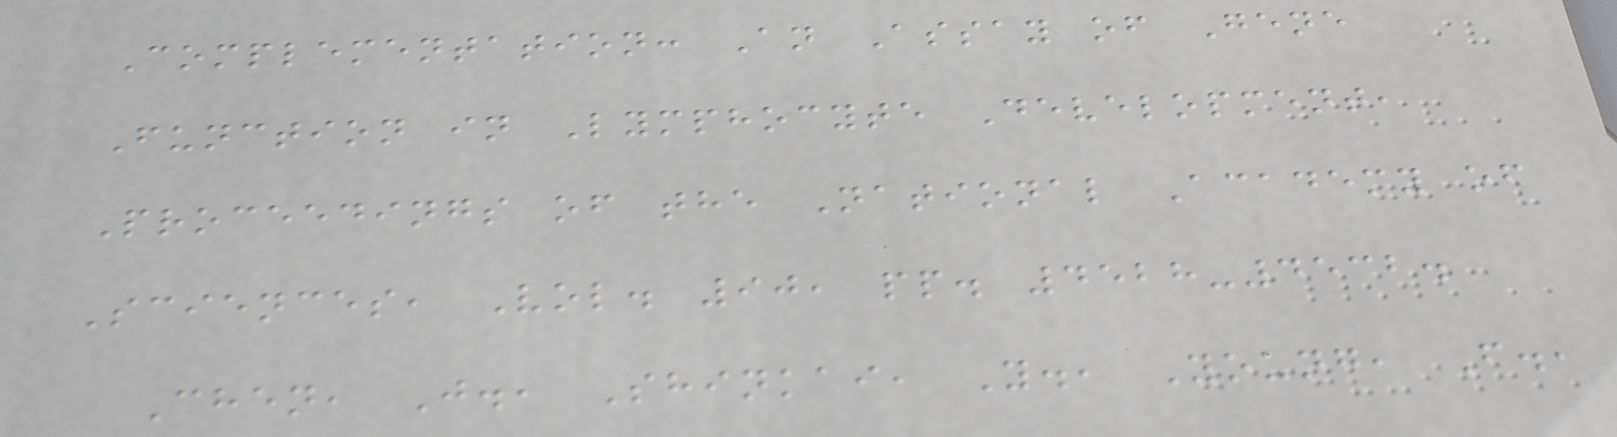Complementation: An Assay of Gene
Function in Lymphocyte Development,
Proceedings of the National Academy of
Sciences, Vol. 90, pp. 4528-4532.
Chen, J., Shinkai, Y., Young, F.,
